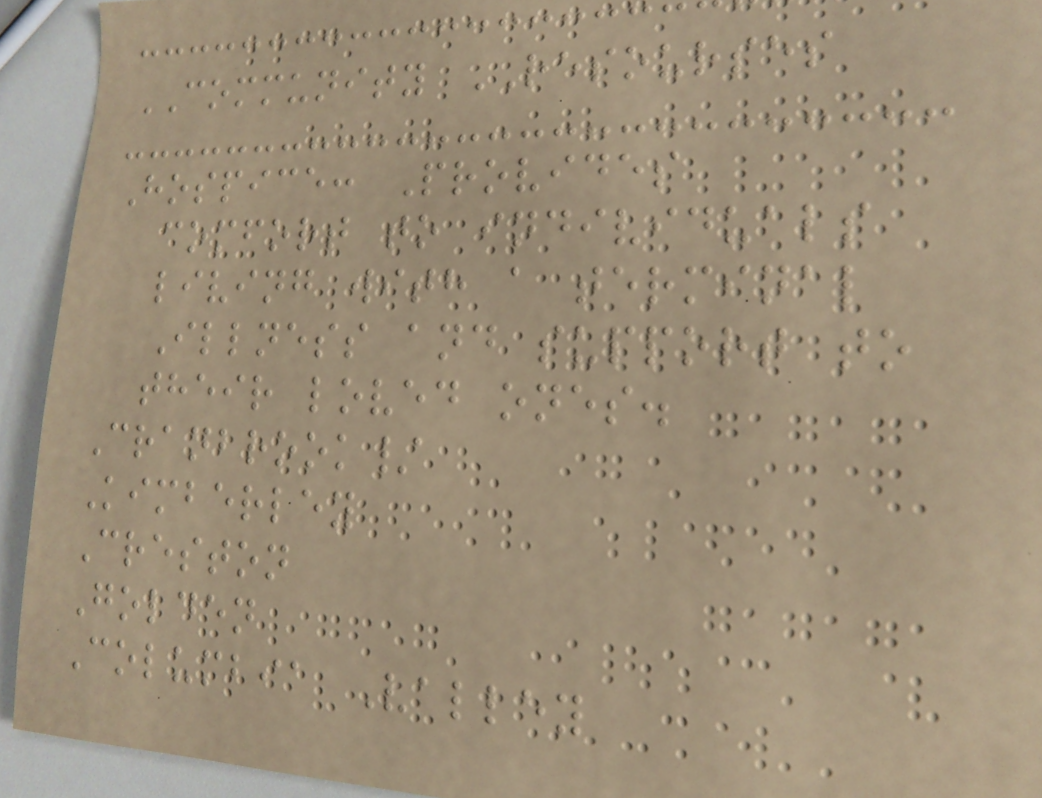COMMUNITY RESOURSES
Hospice: Provides
comfort to individuals
living with a terminal
Illness and support to
their loved ones.
Cranbrook/
Kimberley
Creston
Golden
Columbia Valley
